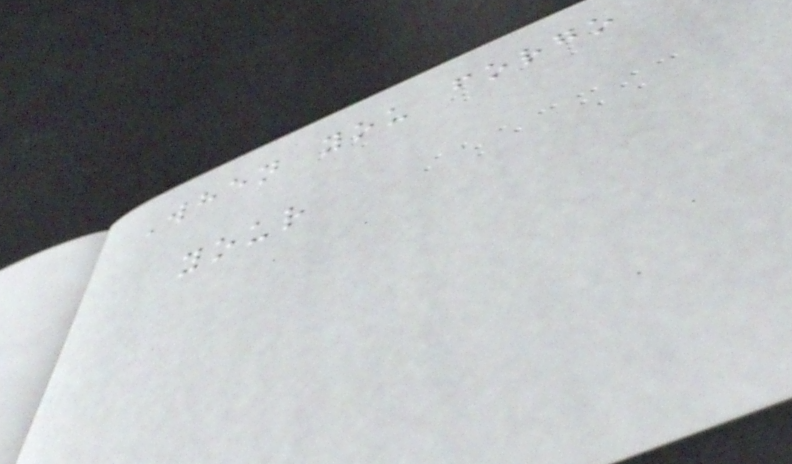When you forgo
your
